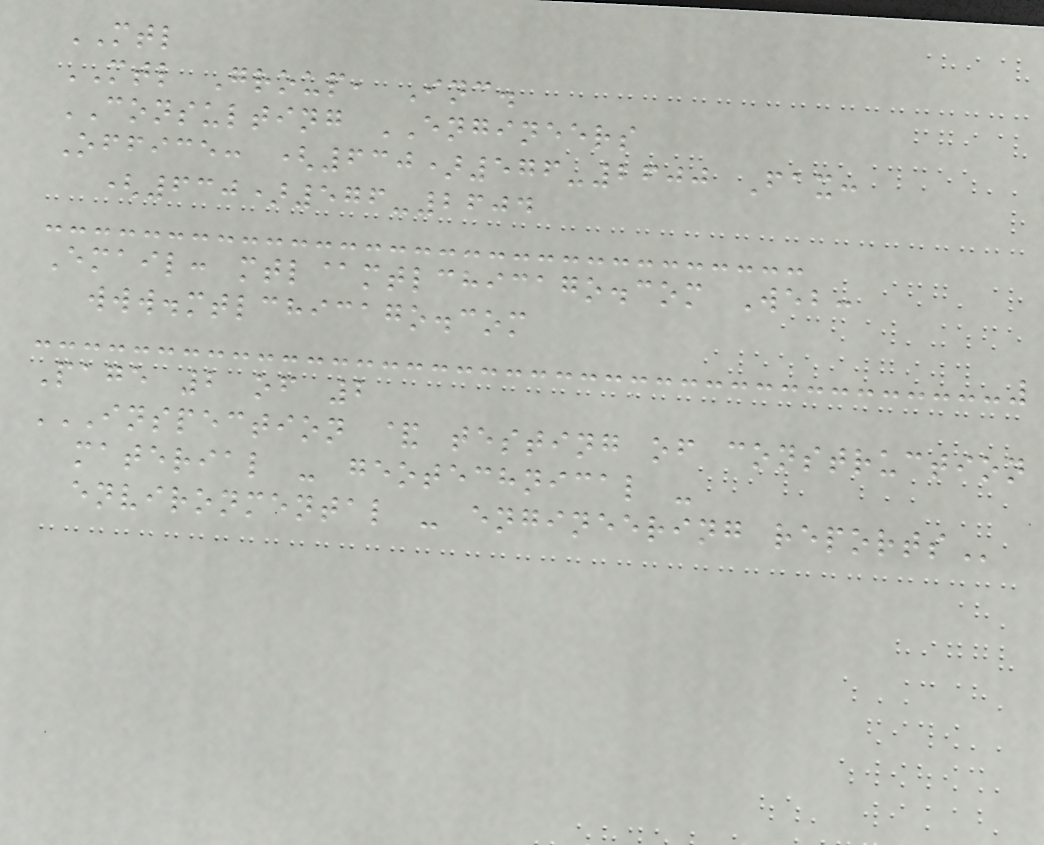MTL
MTL Group, Inc.
CONSULTING ENGINEERS
Office: (630)576-2600 Fax:
(630)576-2604
Email: mtl@mtlchicago.com Web:
www.mtlchicago.com
Page 2 of 2
INSPECTION & TESTING OF CONSTRUCTION
MATERIAL - GEOTECHNICAL -
ENVIRONMENTAL - ENGINEERING REPORTS
